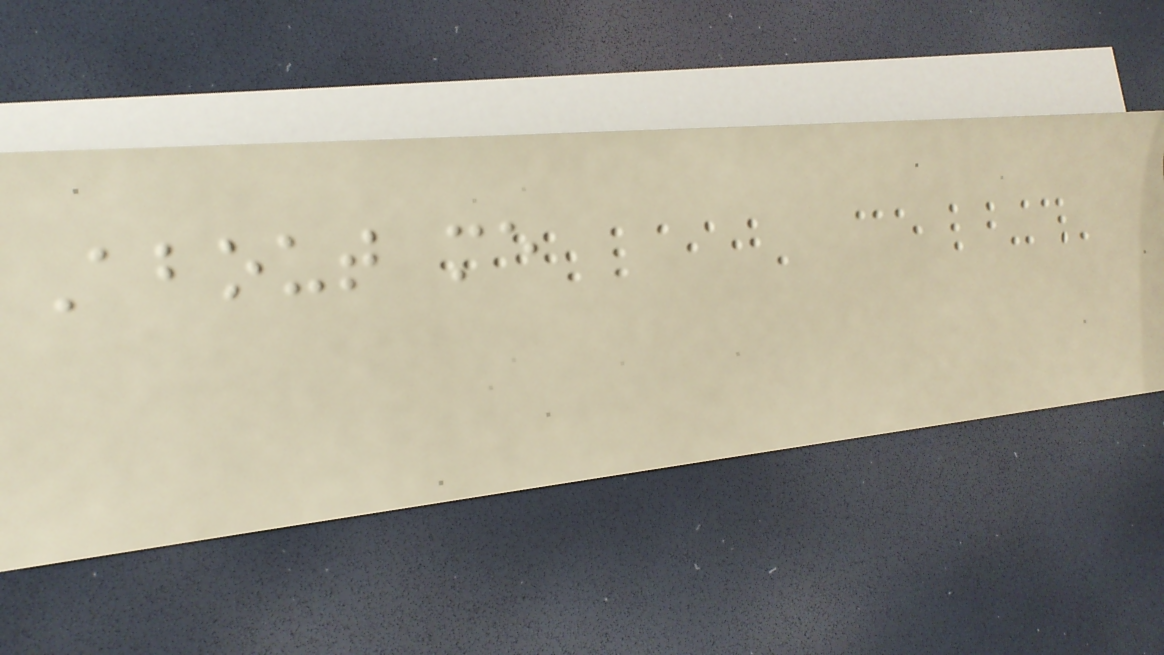About me
